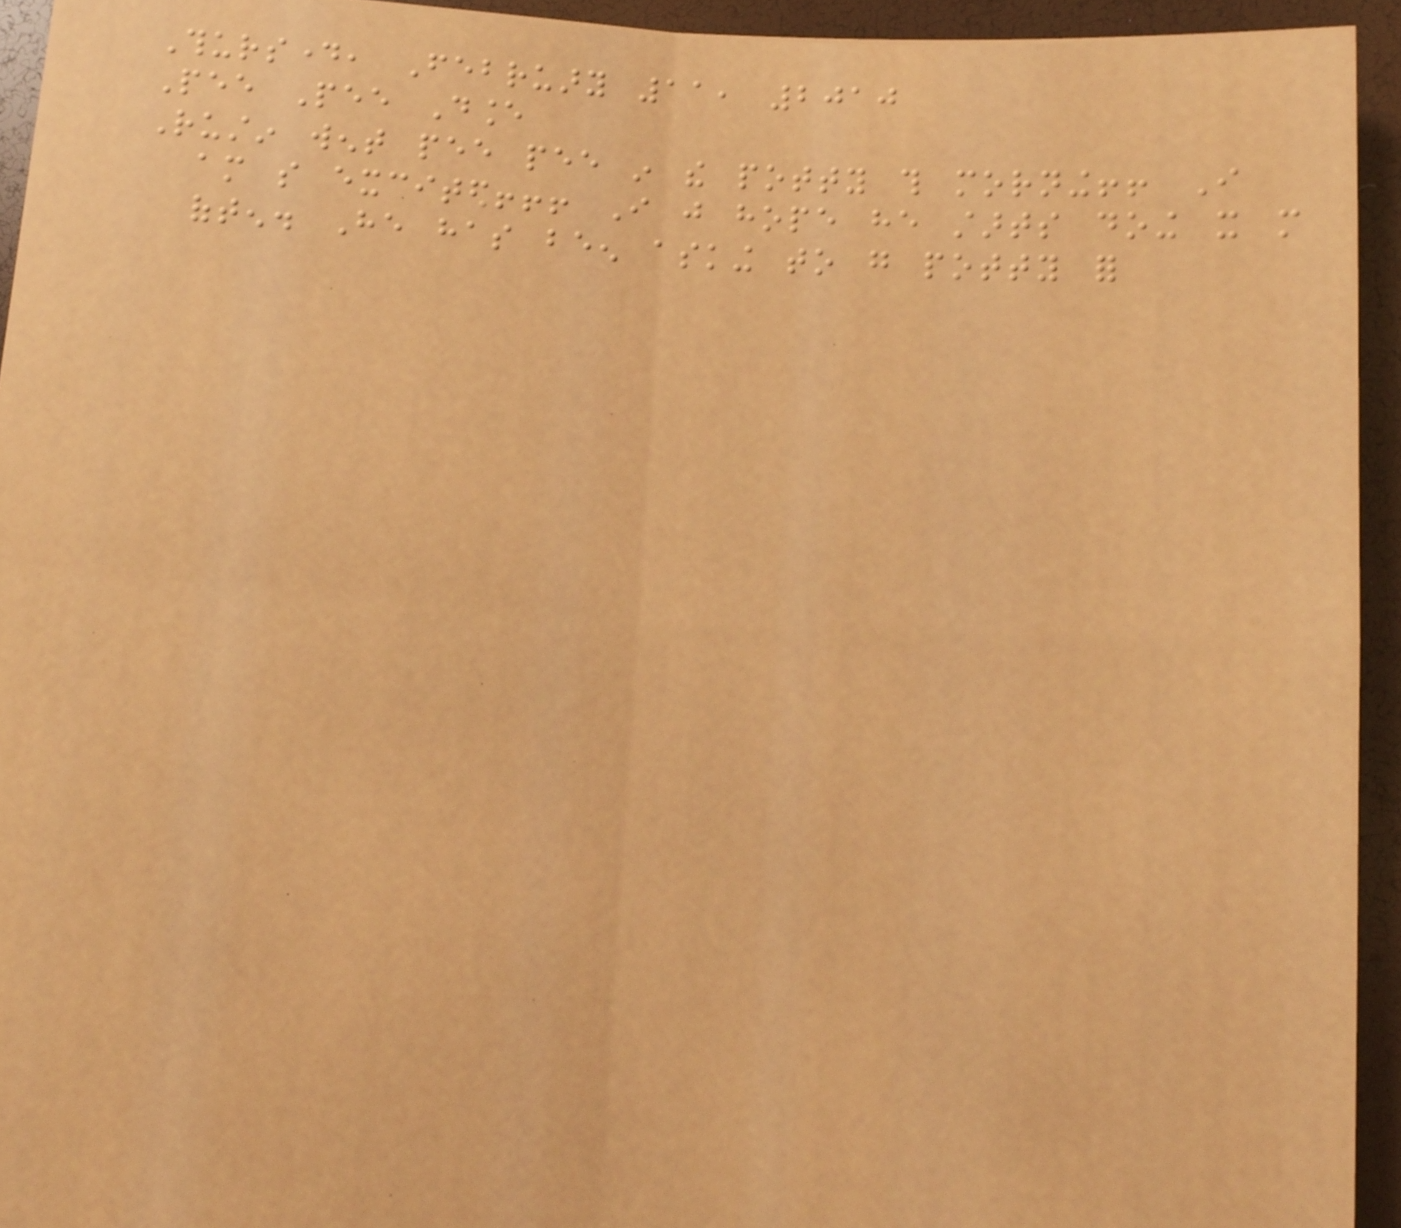Thursday, February 11, 2010
Pee Pee Dance
Rustin went pee pee in the potty this morning!! I
am so excited!!! I just hope he starts doing it more
often. He has been asking to go potty for
